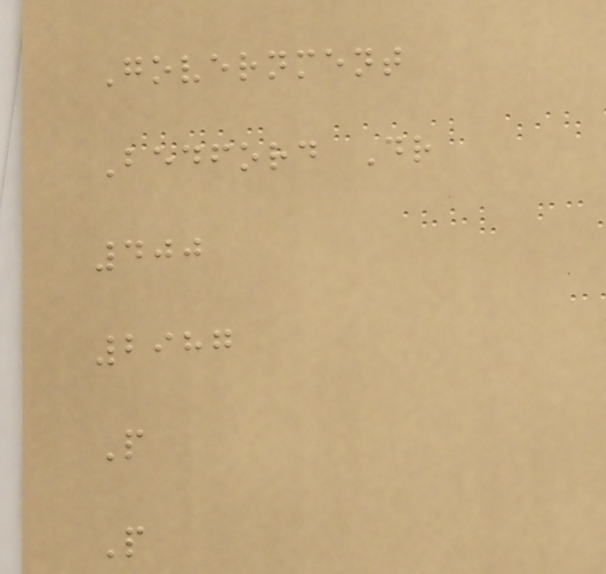Government
Bedford Dr
400
2987
P
P
